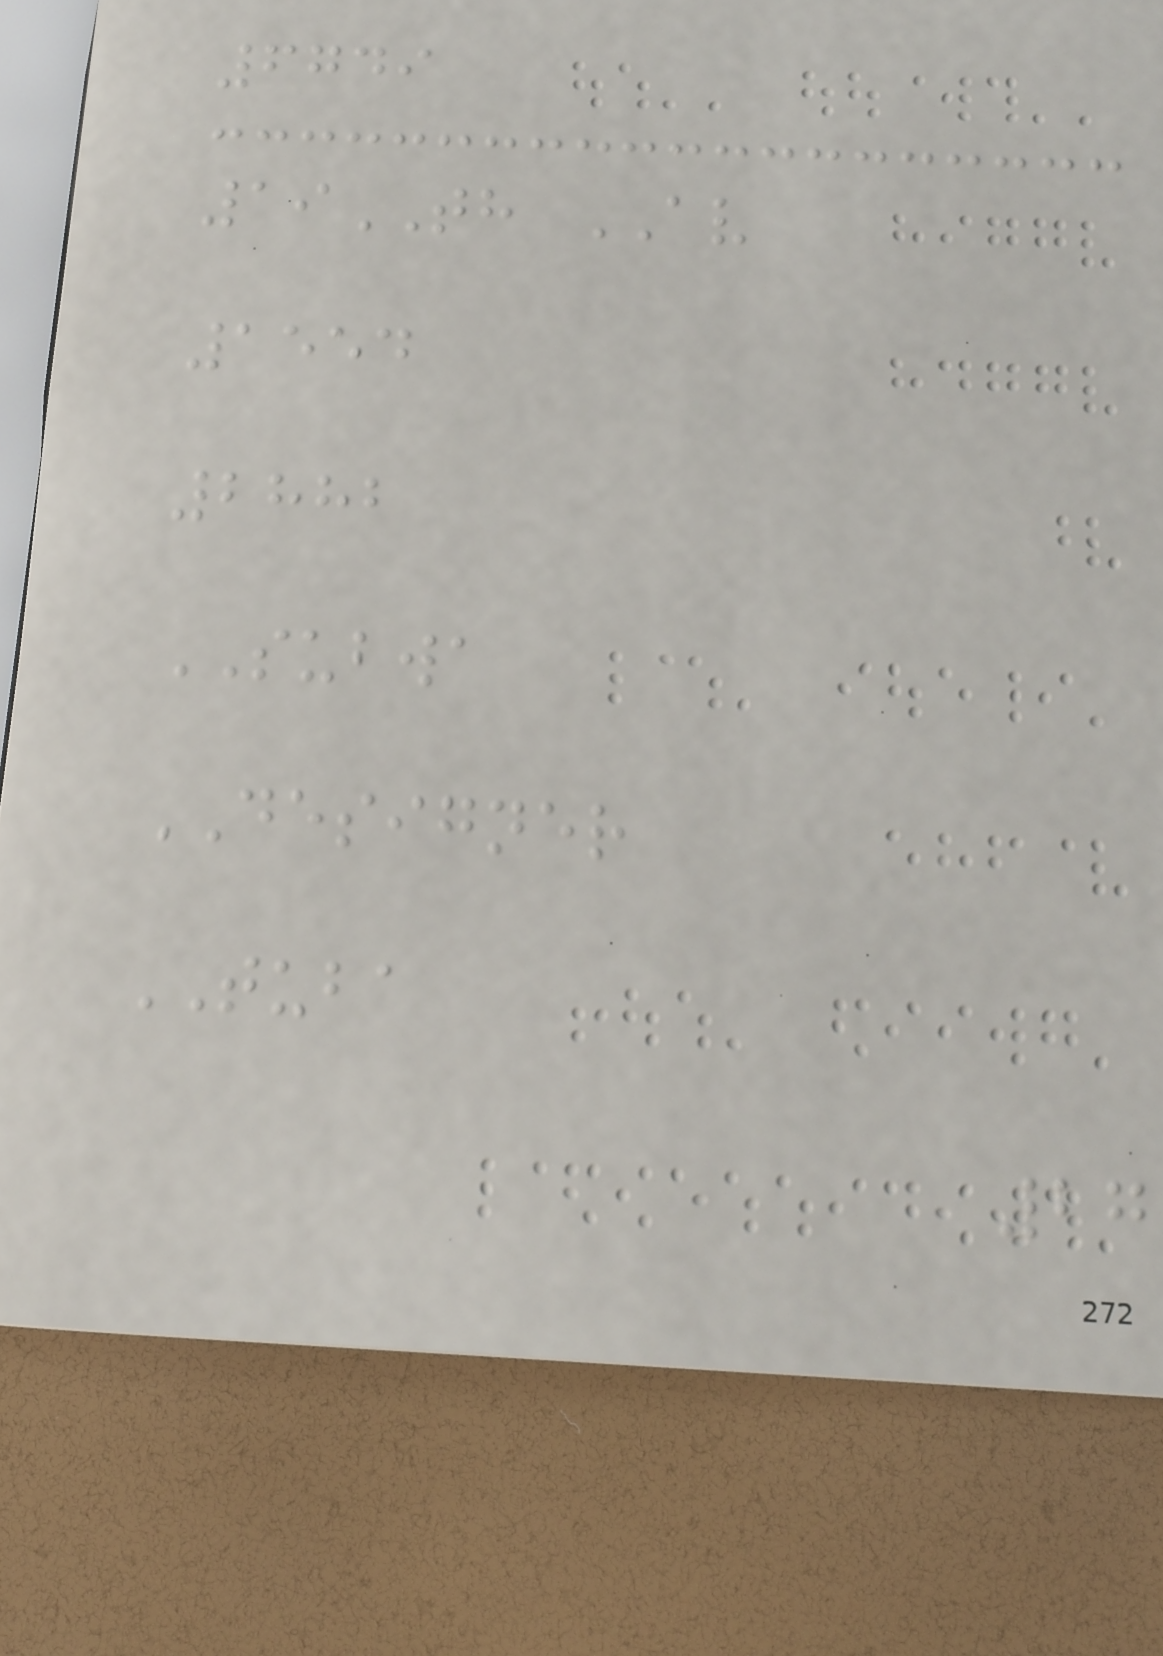6749
19TH AV
1554
2882
SUBWA
DESIGNER
TUBA
27
